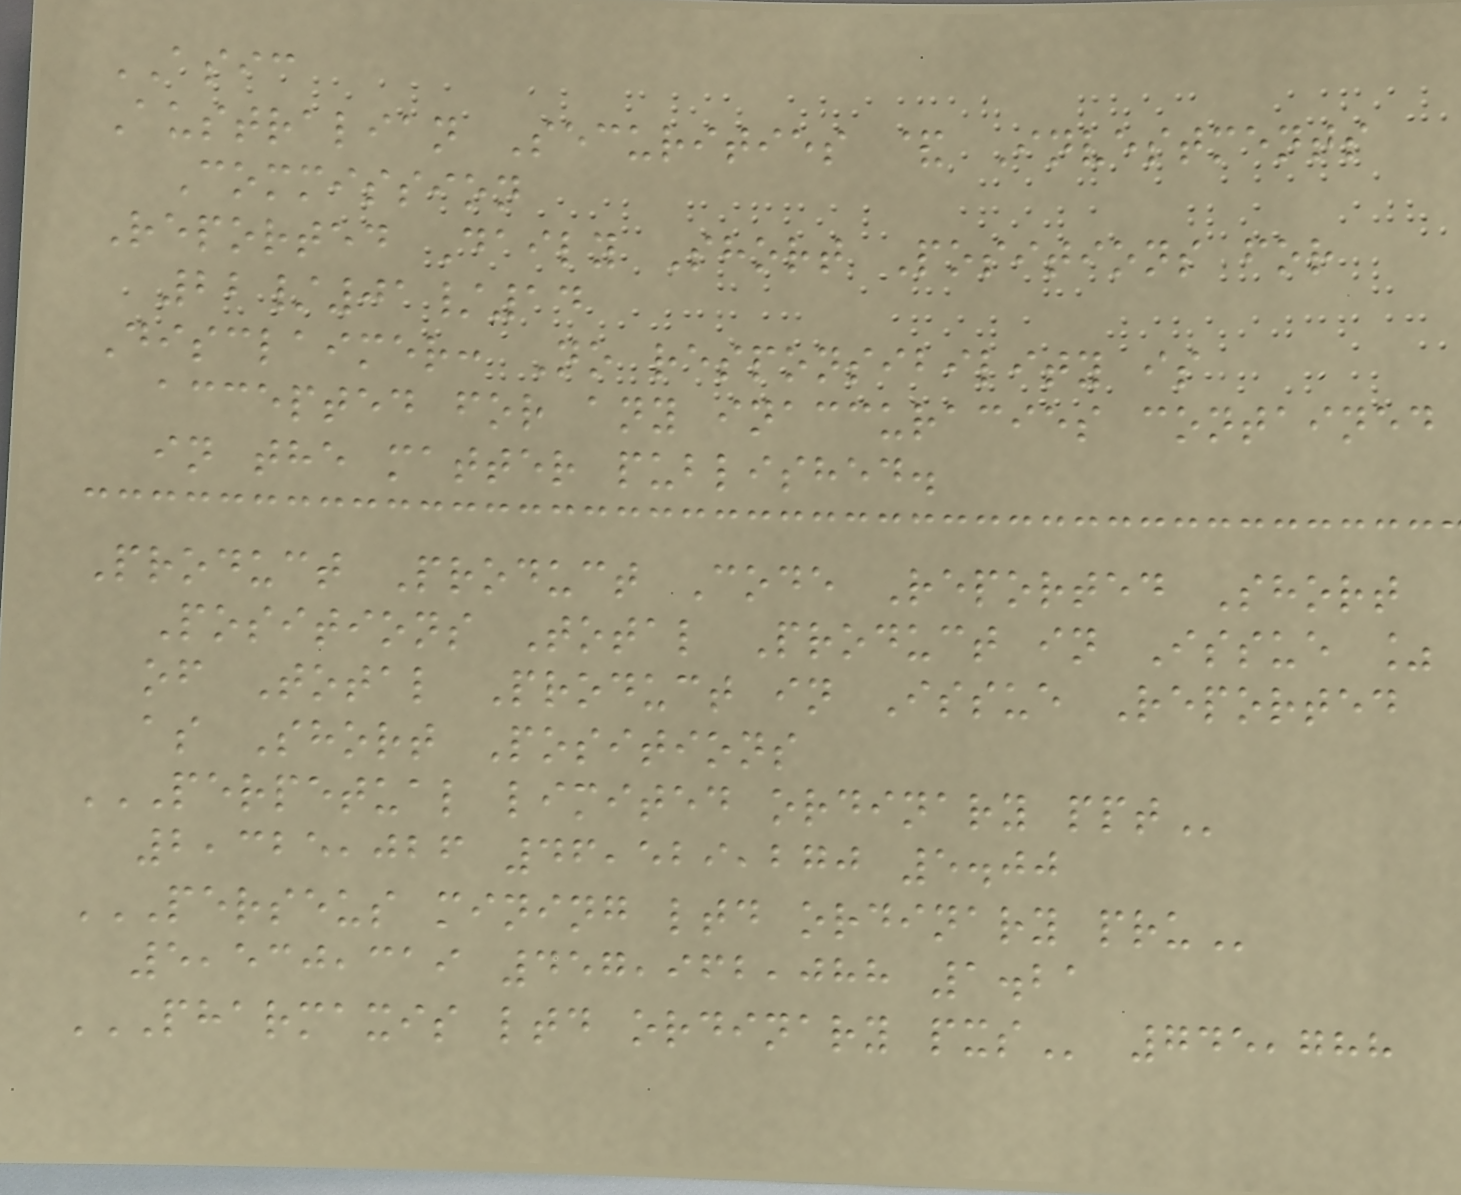ASIC
Australian Securities & Investments
Commission
Reported Daily Short Positions for
22/01/14
Disclaimer: No responsibility is
accepted for any inaccuracies contained
in the matter published.
Product Product Code Reported Short
Positions Total Product in Issue %
of Total Product in Issue Reported
as Short Positions
PERPETUAL LIMITED ORDINARY PPT
2,325,026 46,529,270 5.00
PERSEUS MINING LTD ORDINARY PRU
5,530,319 457,962,088 1.21
PHARMAXIS LTD ORDINARY PXS 745,788
